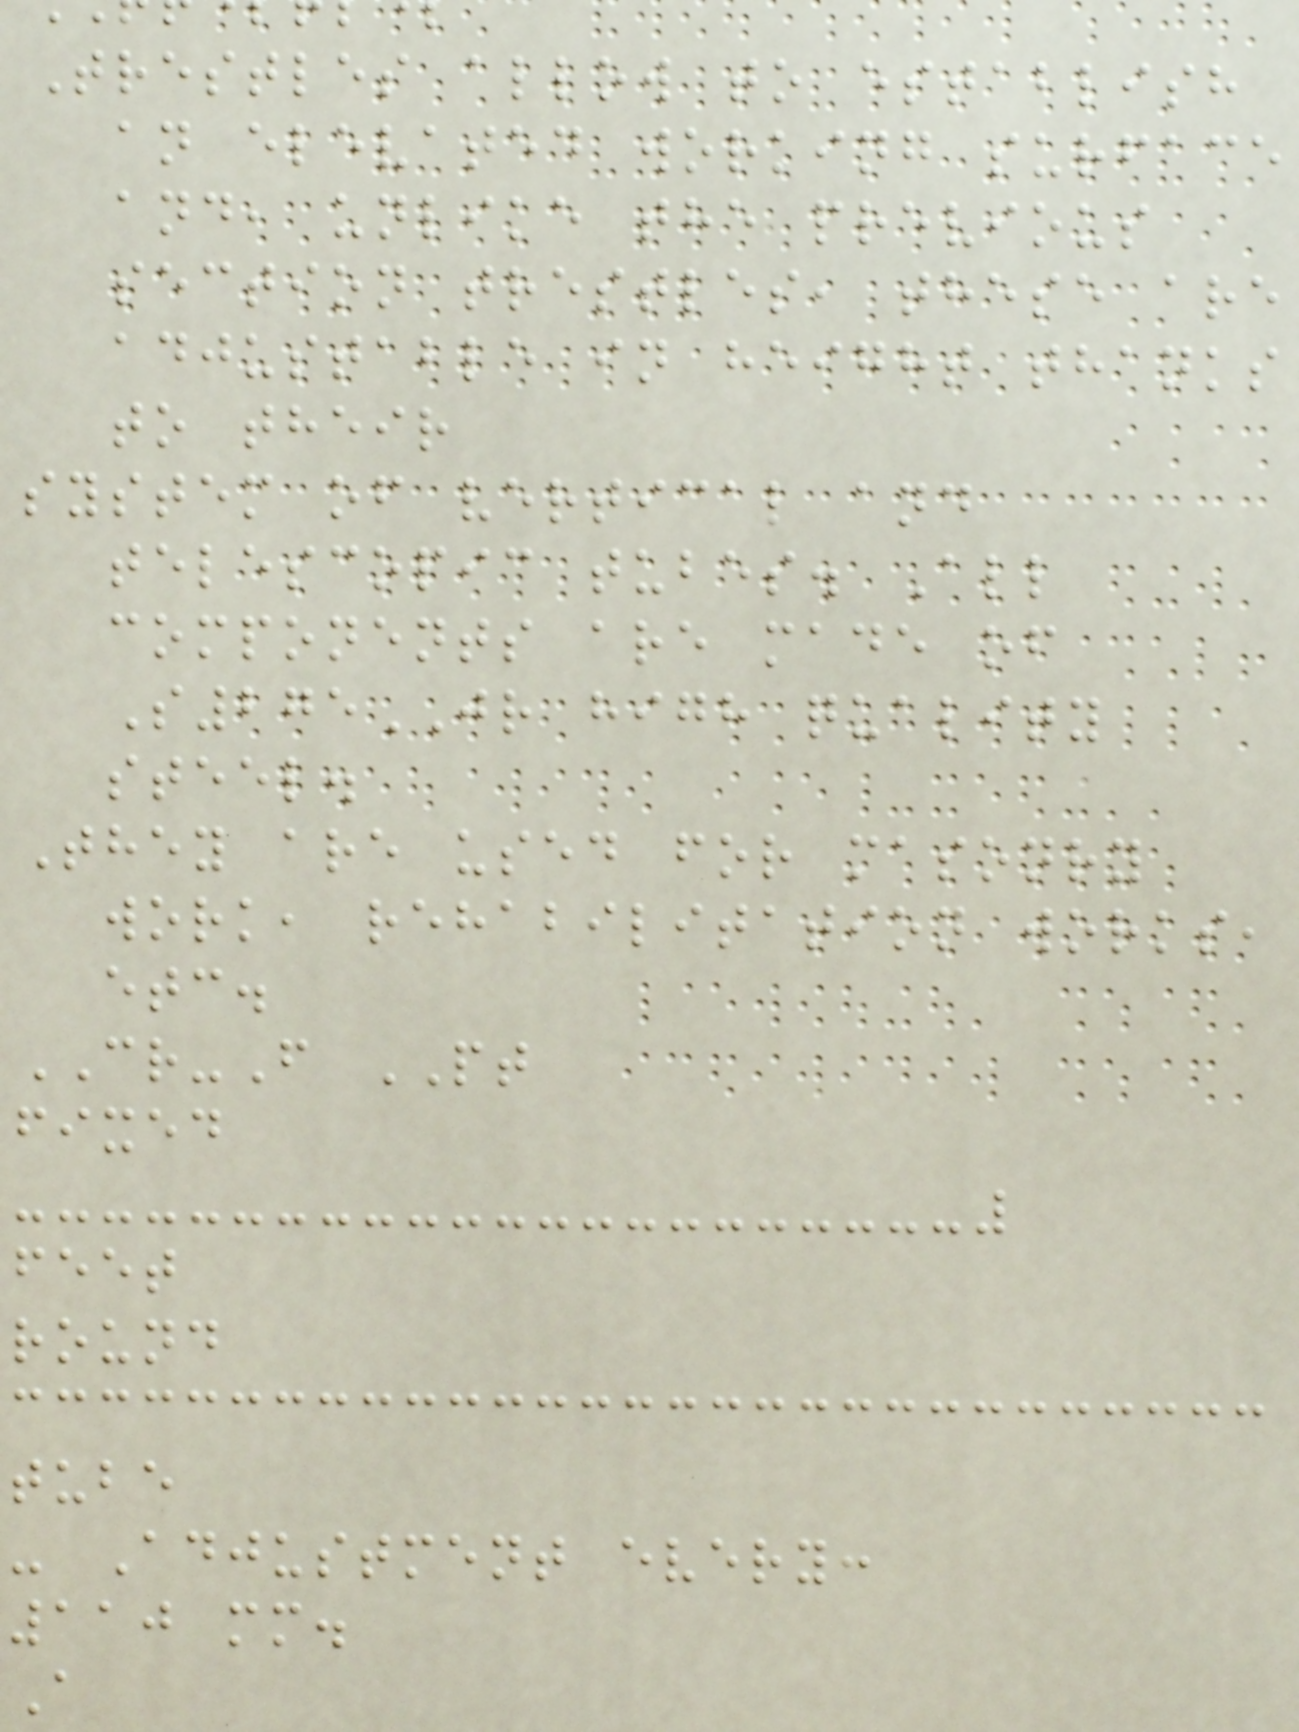Trestles allow to establish
an elevated working surface
and, unlike the previous
section trestles, these are
adjustable in height thanks
to their
system of vertical and
telescopic tubes. All
components are made of
S275JR high quality
steel.
They are used for masonry
work, rehabilitation works,
etc.
CR-F PT
fixed
feet
round
tube
- Adjustment every:
110 mm.
A
